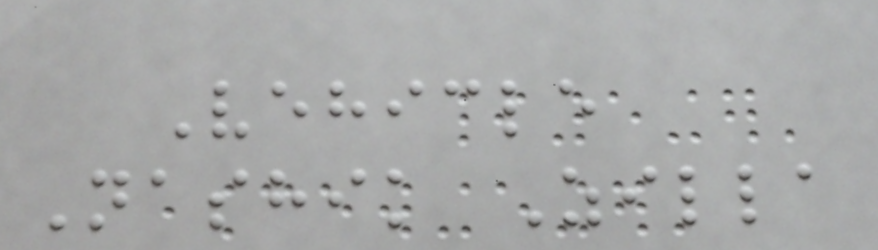Vehicle
Nashik Zilla
